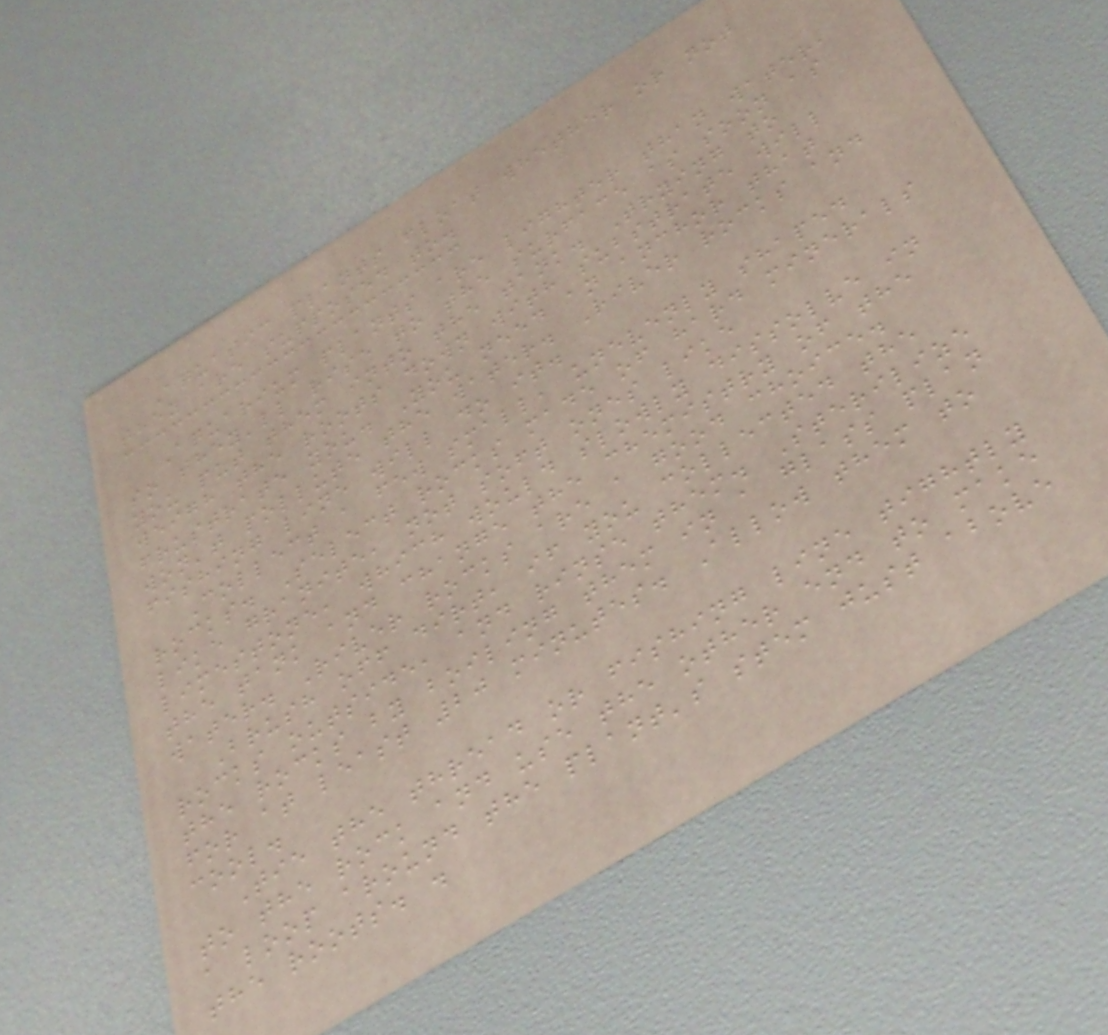Aquatic plants float whether or not
they are supposed to.
Aquarium plants are lighter than water,
so they'll rise to the surface as soon as
you put them into the tank. Trying to
weigh the roots down with substrate will
frustrate you. You need an anchor that
won't pollute the water. River rocks and
fishing line will do it.
Collect a few small, unevenly shaped
rocks. Select rocks made of hard minerals
like granite, not soft ones like
limestone, which would slowly dissolve in
the tank and change the chemistry of the
water. River rocks are a good choice.
Brush off dirt, if you collected the
rocks outside, and rinse them. Sterilize
the rocks by boiling them in a glass plan
for at least 20 minutes. Allow them to
cool.
Tie the thread or fishing line tightly
to the rock and use the other end to make
a loop around the plant's stem just above
the roots. .
